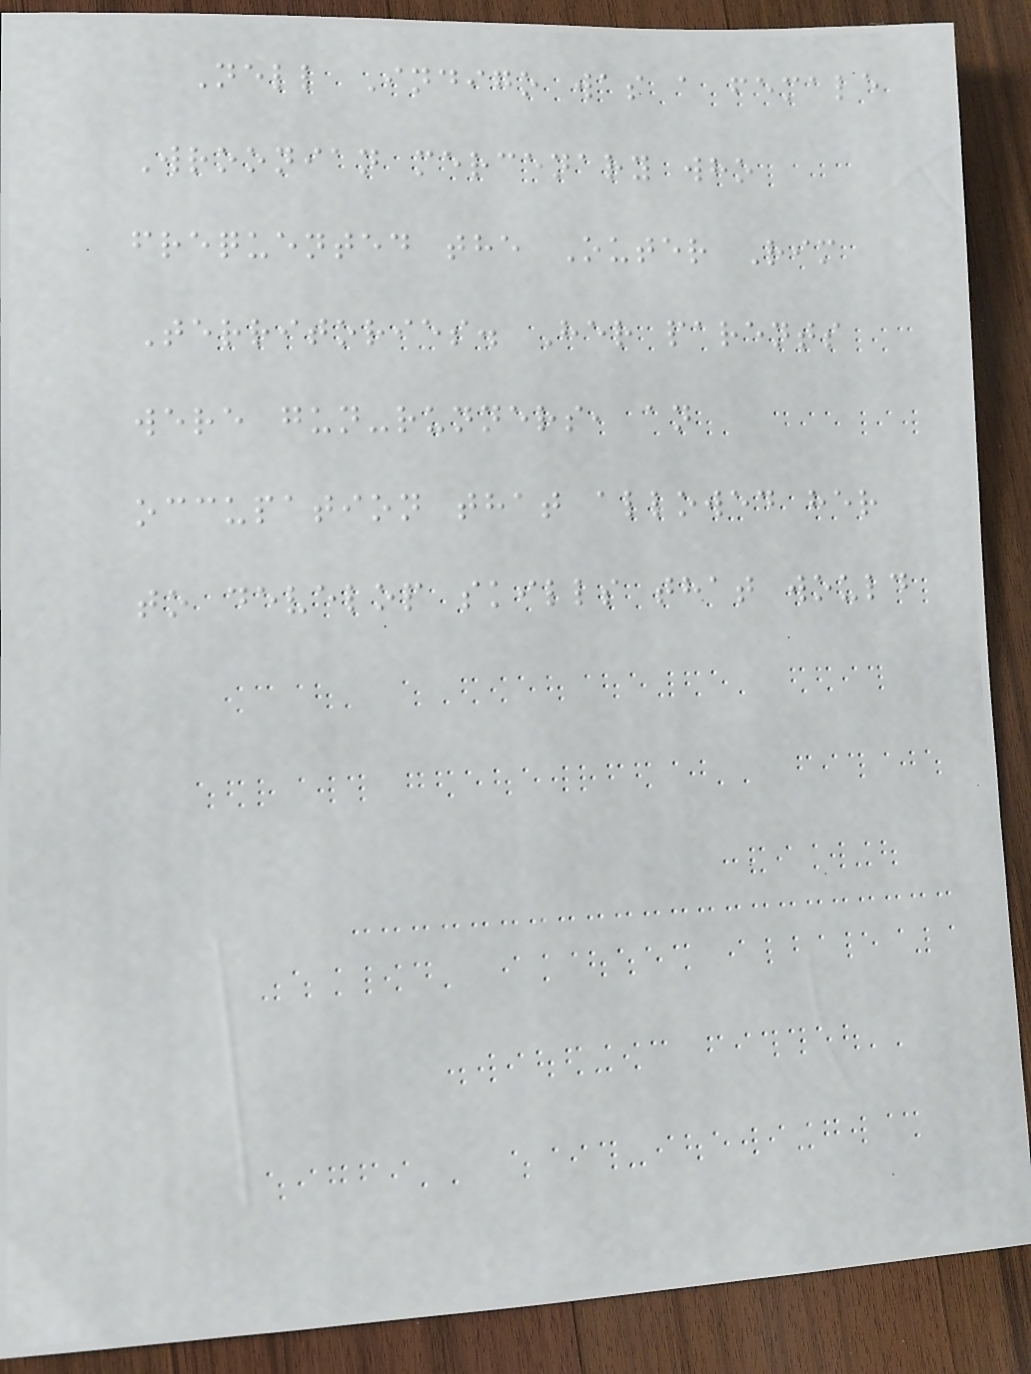Nell Indigo was a female
Wroonian mercenary who
frequented the Outer Rim
Territories. Her parents
were gun-runners, an
occupation that allowed her
to develop skills that would
